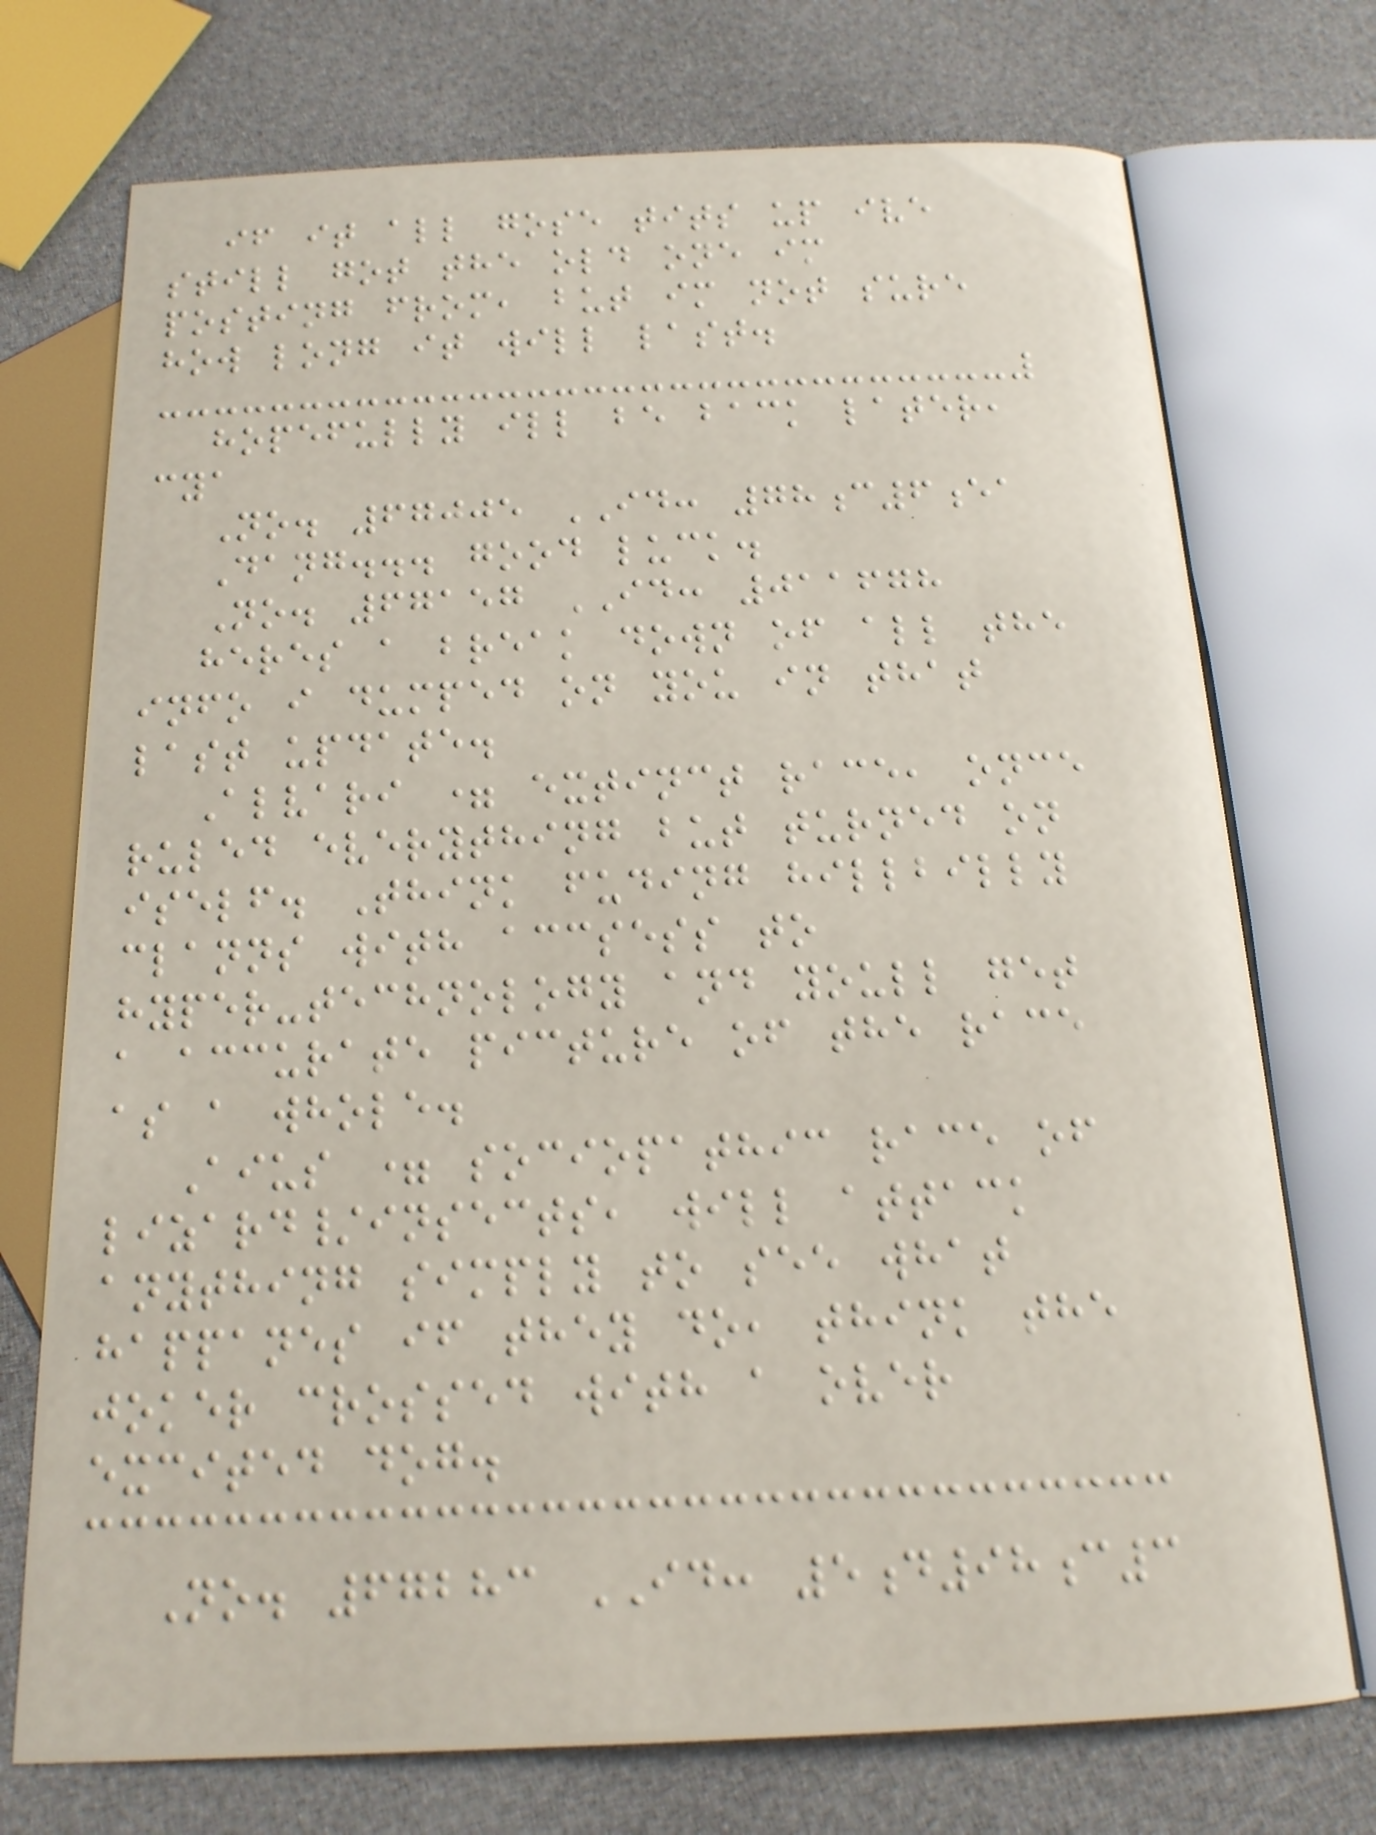if it all gose tits up ive
still got the old one im
posting from, but im not sure
how long it will last.
hopefully ill be back later,
cya
No. 67005 ID: 78c6ea
Dang... good luck.
No. 67157 ID: 011678
heres a break down of all the
info i dumped on you in that
last update.
Alvari = extinct race, once
ruled everything but turned on
iself. Think fuding hillbilly
clanns with accsess to
hyper-technology and youll get
a accurate picture of the race
as a whole.
Aius = sociopathic race of
lizard/insects, will attack
anything simply to see what
happanes if they do, think the
joker crossed with a over
excited dog.
No. 67283 ID: 5d98c3
